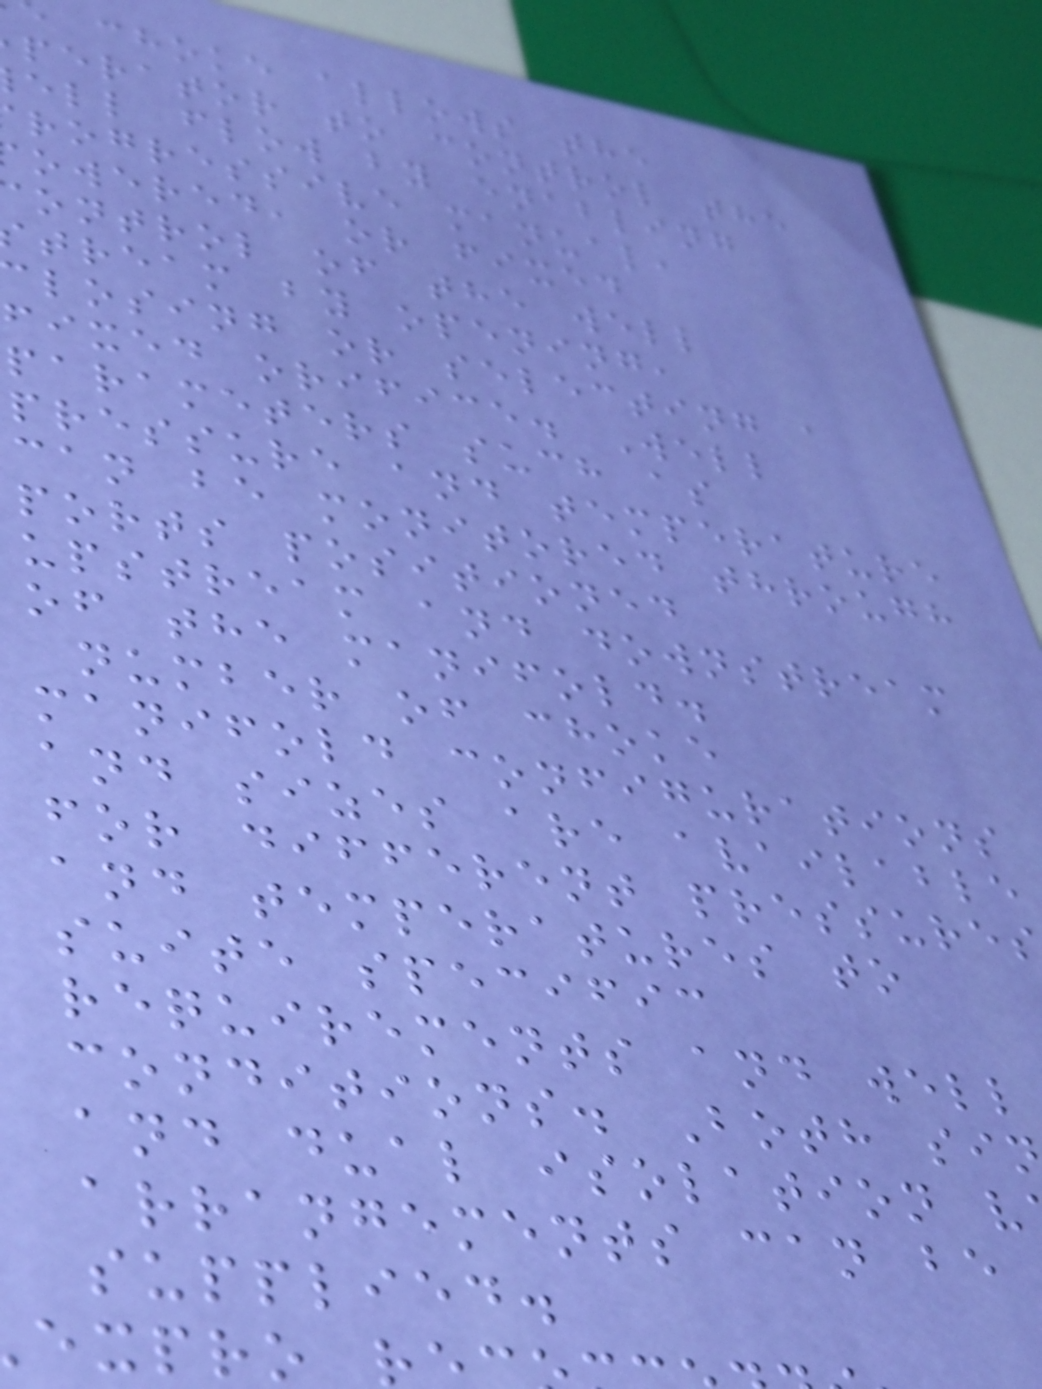choke allows the
perator to control the
ell flow by enabling
rogressive manual,
owered, or fixed
ontrol of the well
tream by opening,
losing or selecting a
fixed orifice. Well
parameters such as
pressure and temperature
can be monitored through
ports positioned
upstream and downstream
of the manifold.
number of choke
manifold configurations
and sizes are available
for different pressures
and temperatures to
suite specific
requirements and well
conditions. Both si
and dual isolation v
arrangements can be
supplied.
expro
